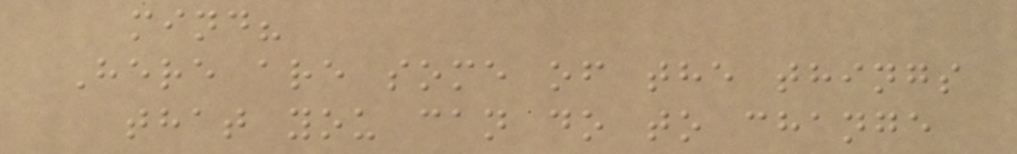mind?
Here are some of the things
that you can do to change
